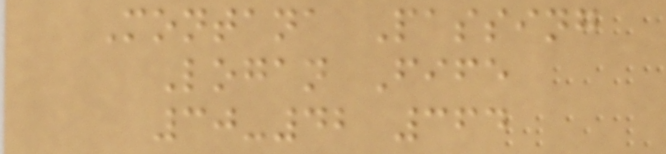Montana Passing
Logan Fife
30-42 364
